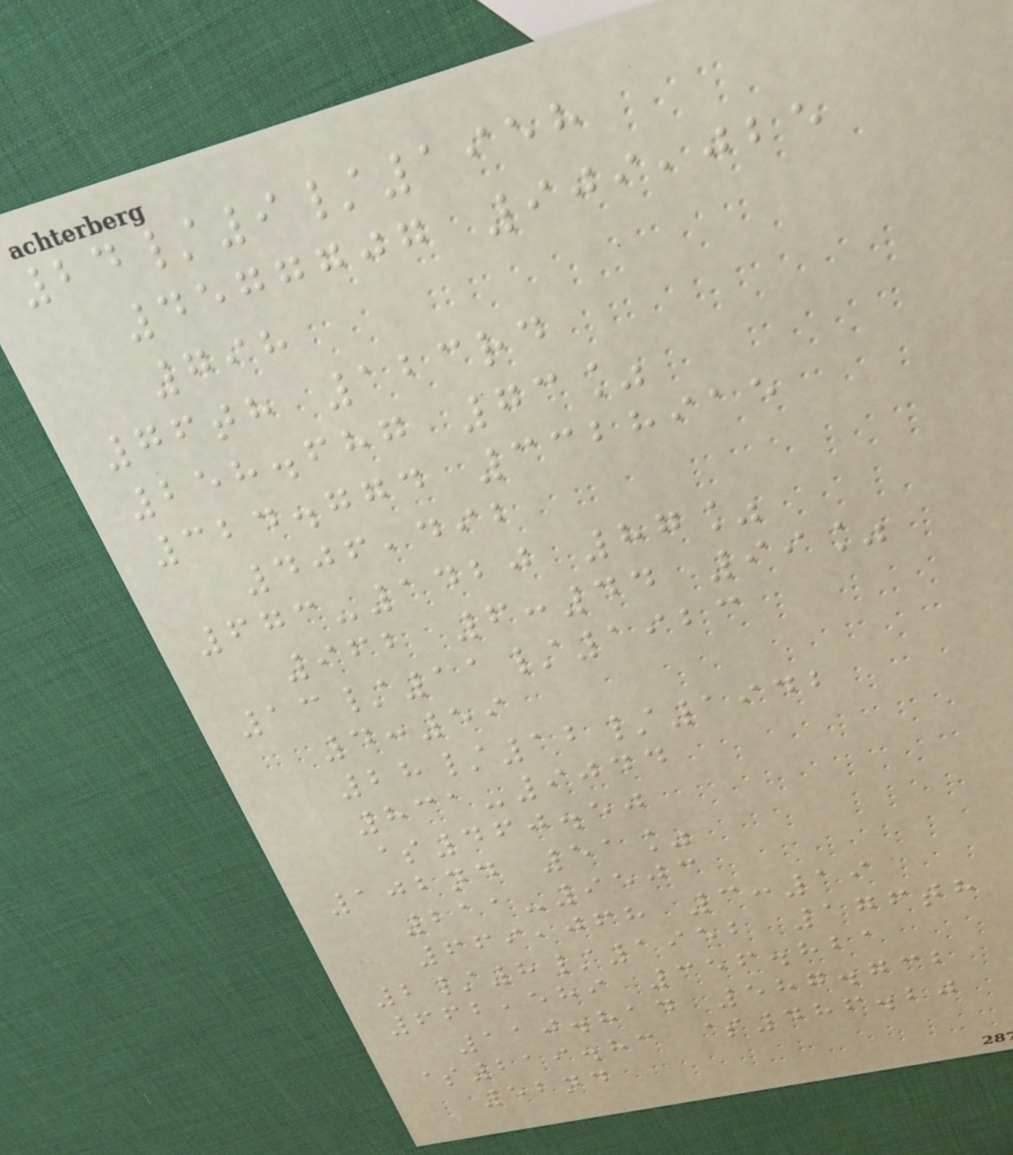24/9/1958
4577707 909,025
798
76th 123rd
258.687 73%
324.774 3328915
406,492
673-1420 87%
962 6:44 99%
13/11/1923
4:59
28/12/1942
831-9044
$460.50
102nd 51%
211-9503
669,068 3:19
2/8/1952 176th
662,589 356.821
110.814 587.732
$219.83 $486.20
52nd
